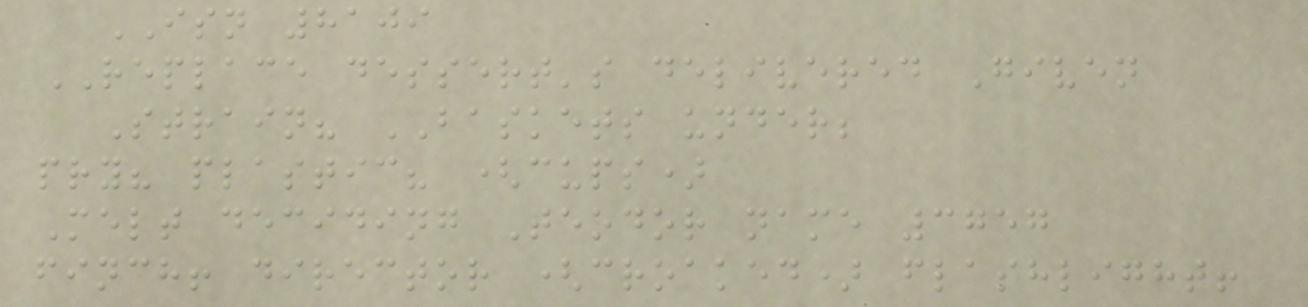ISN 8109
REPLACE dessert's delivered Given
Strain? BASKETS under;
pry? plastic? (cups)
Melt deciding Teodor name 3757
finch! director (croaked) flashlight!
